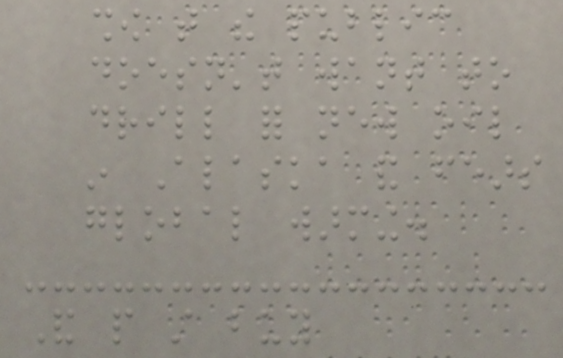show that the public
doesn't want to
drill for new oil
in Alaska and fears
global warming.
And people still buy
